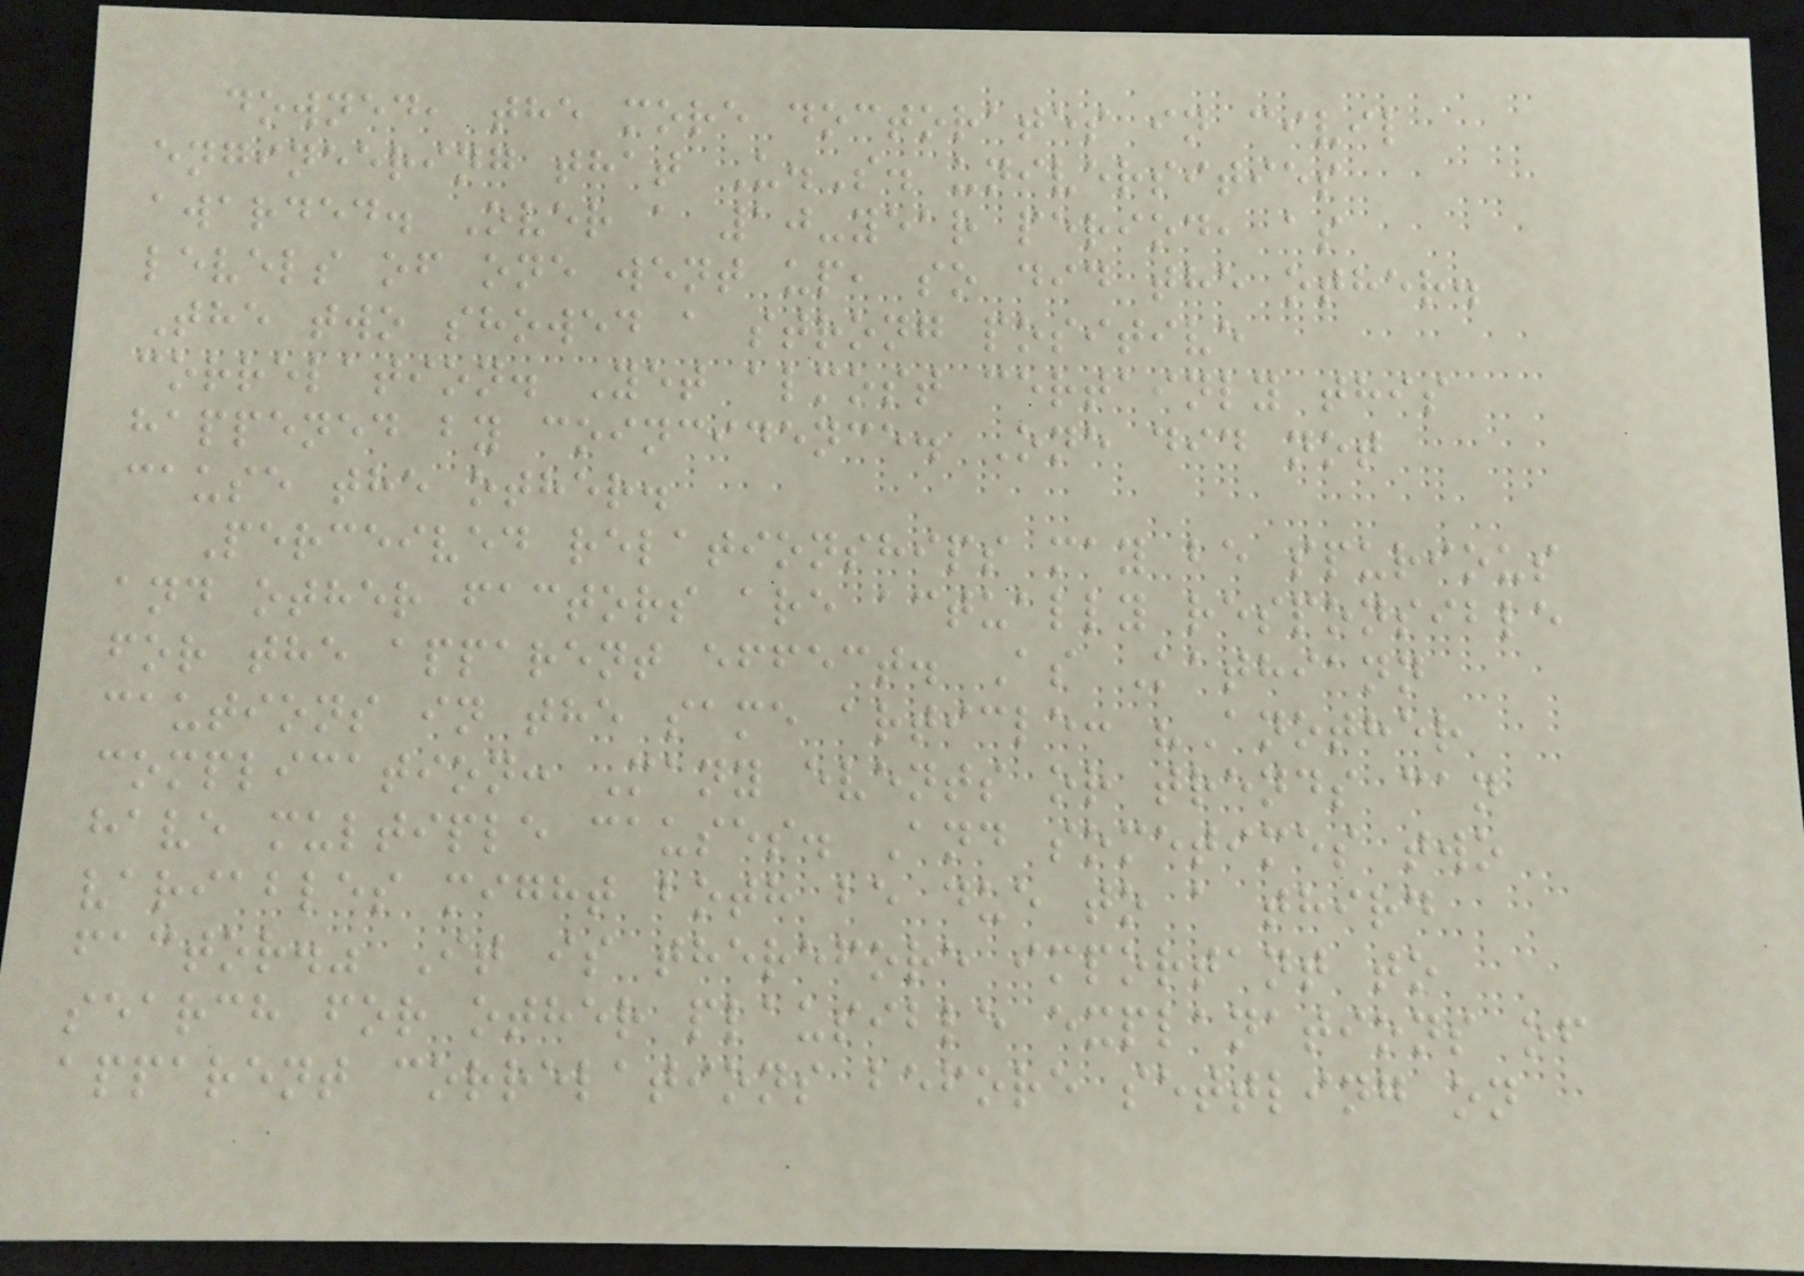downed, the more doctorates in civil
engineering that U.S. universities
awarded. Over a 10-year period, as
levels of one went up, so did the other.
The two showed a strong positive
correlation. Yet almost certainly this
happened by coincidence. One did not
cause the other.
Perceived relationships may be spurious
and other factors are actually responsible
for the apparent effect. As Kathiann
cautions in the same article: "Another
complication: Many events or trends can
have multiple causes. And sometimes two
variables might both be due to a third
factor." It is therefore important to
search for other plausible explanations of
apparent correlations before settling on
